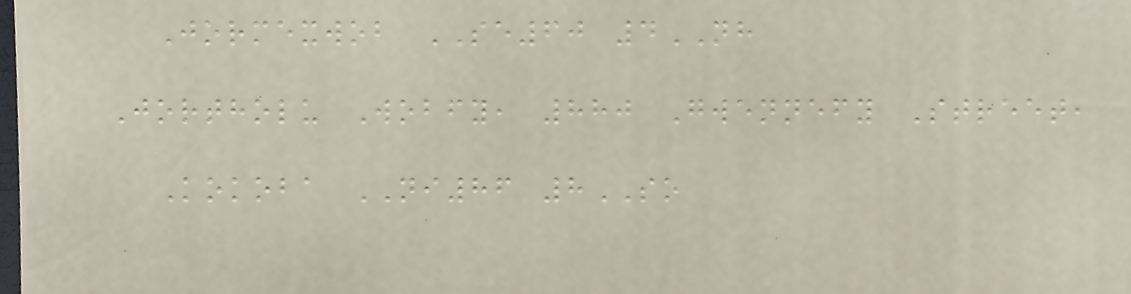Jormexwob SE60 4NH
Jortholu Wobfy, 880 Gwennefy Street,
Kokoba NI86 8SO
